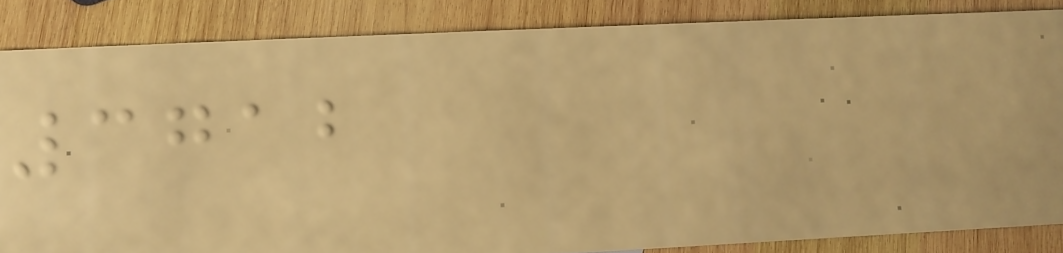3712
